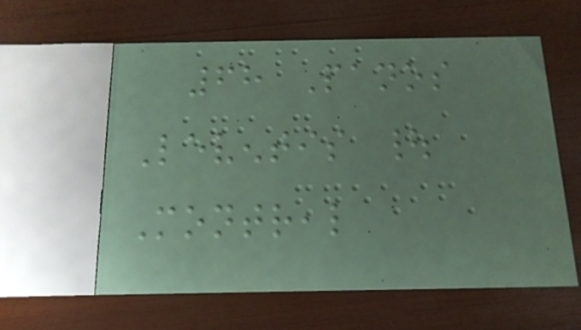68 Panos
Leventis |
Montreal
